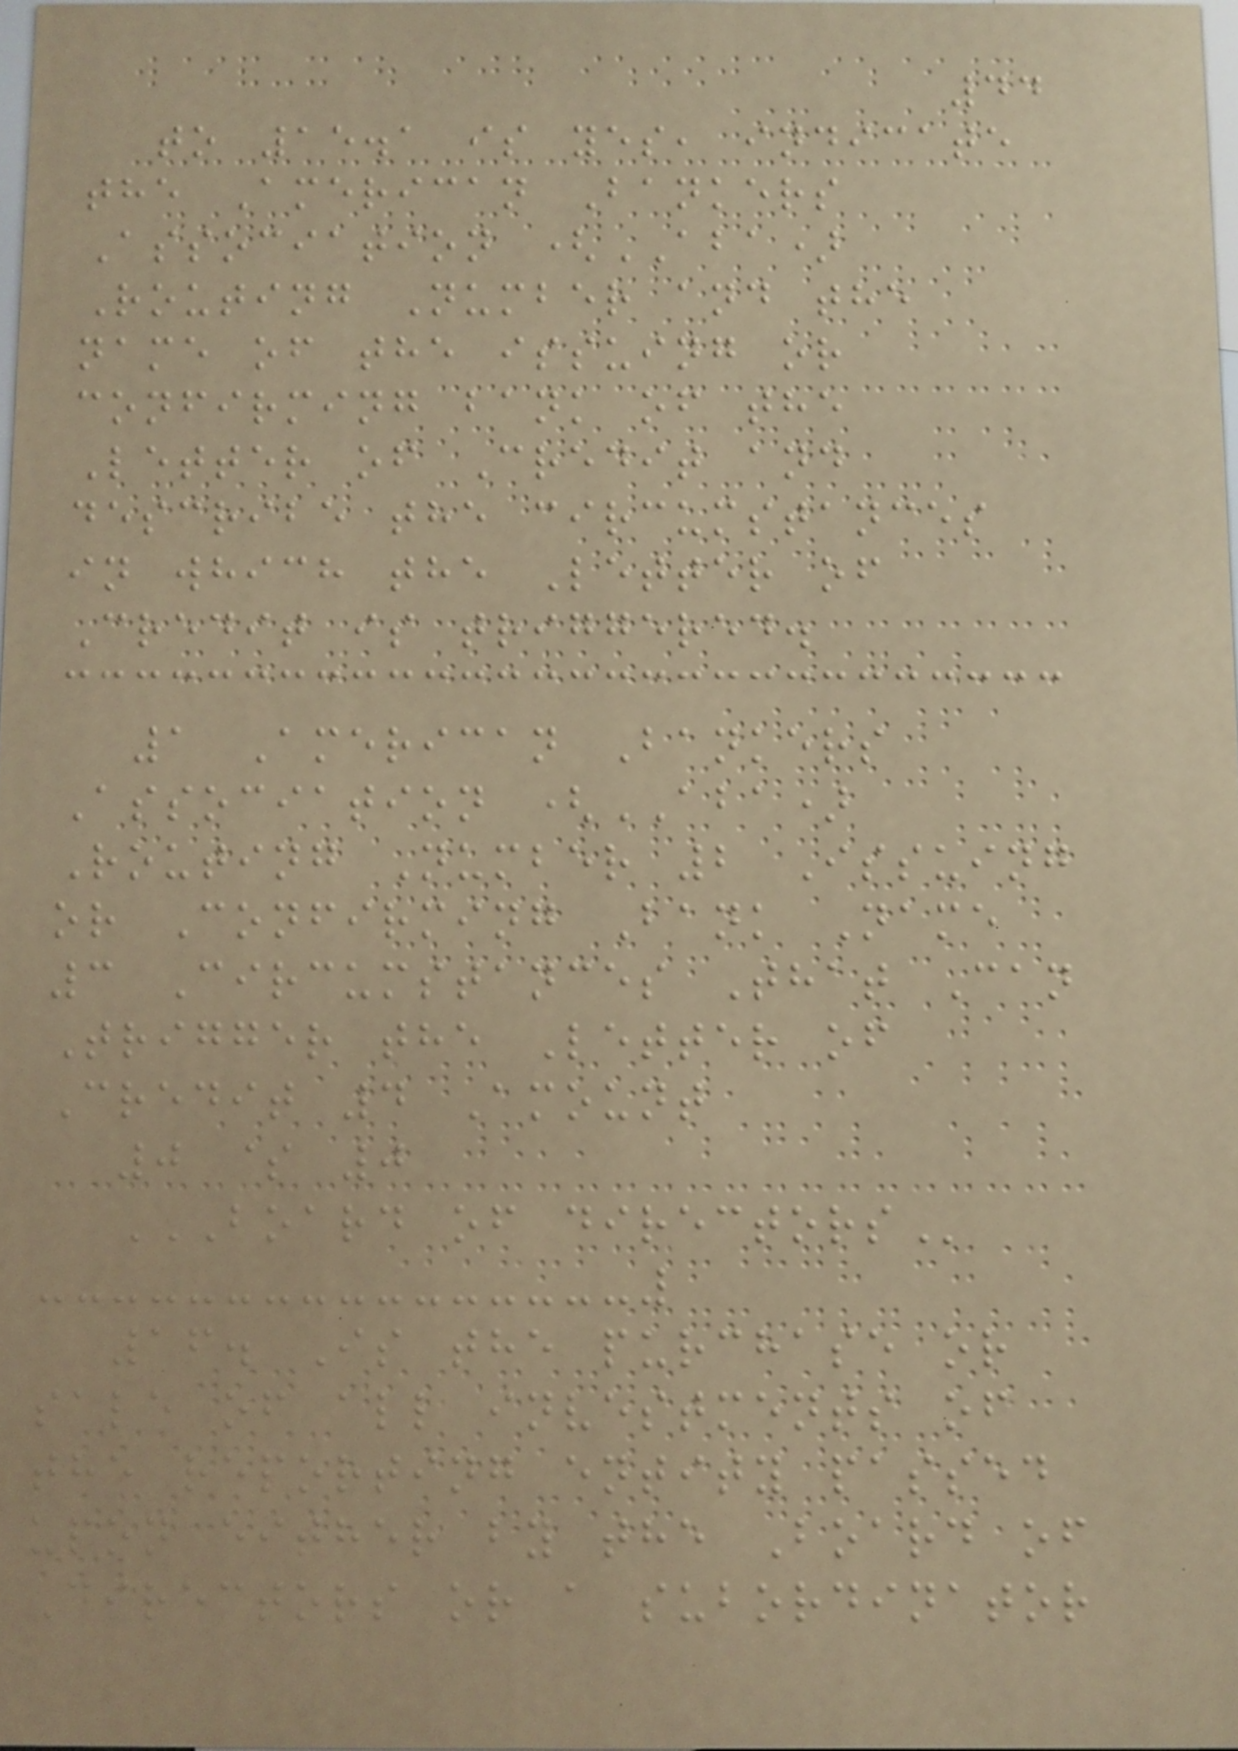44
to 15.1 is yes, indicate
the American Bankers
Association (ABA)
Routing Number and the
name of the issuing or
confirming bank of the
Letter of Credit and
describe the circumstances
in which the Letter of
Credit is triggered.
1 American Bankers
Association (ABA)
Routing Number 2 Issuing
or Confirming Bank Name
3 Circumstances That Can
Trigger the Letter of
Credit 4 Amount
0 $ 0
BOARD OF DIRECTORS
16. Is the purchase or
sale of all investments of
the reporting entity passed
upon either by the Board of
Directors or a subordinator
